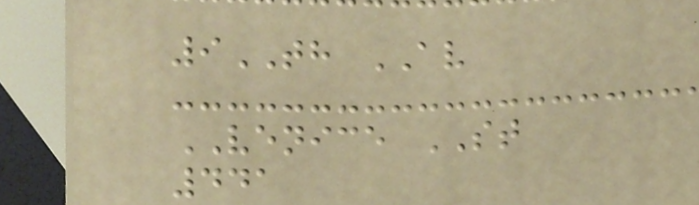9TH AV
VENICE ST
441
